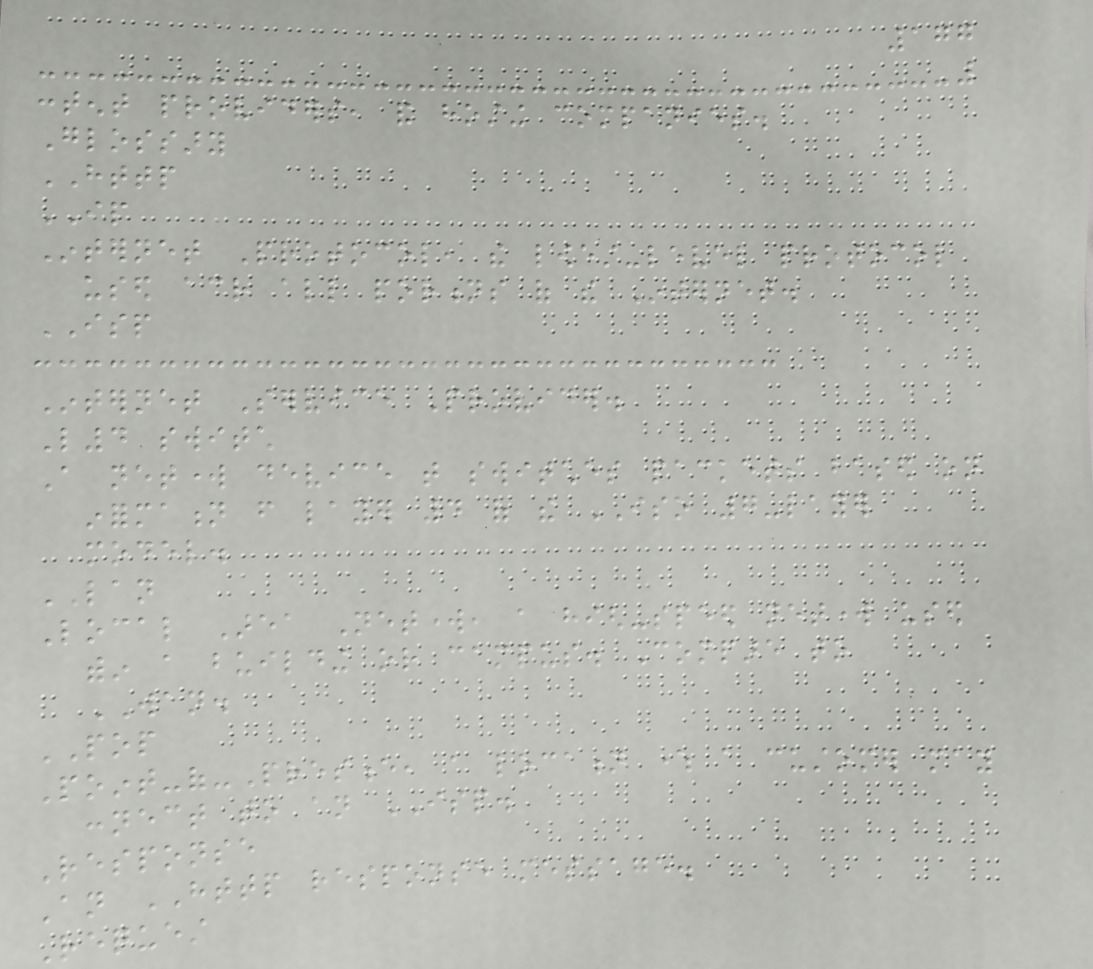177
content providers, and hosting companies.
Glossary
HTTP
IP
Internet Protocol, the lowest-level protocol
used across all portions of the Internet.
ISP
Internet Service Provider.
L4 switch
A network device that switches packets based on
information from layer 4 of the ISO 7-layer
model.
LAN
Local Area Network, a high-speed network used
within a building or campus. Compare to
WAN.
POP
Point-of-Presence, a location where a customer may
connect to an ISP.
Response
An HTTP response message.
Request
